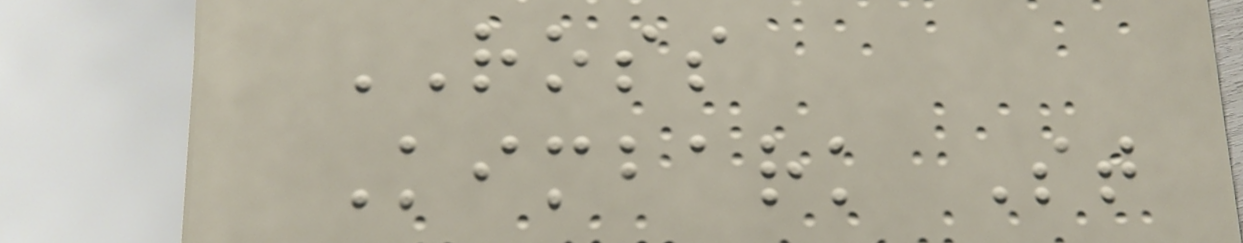ROSS
Kimbark St
